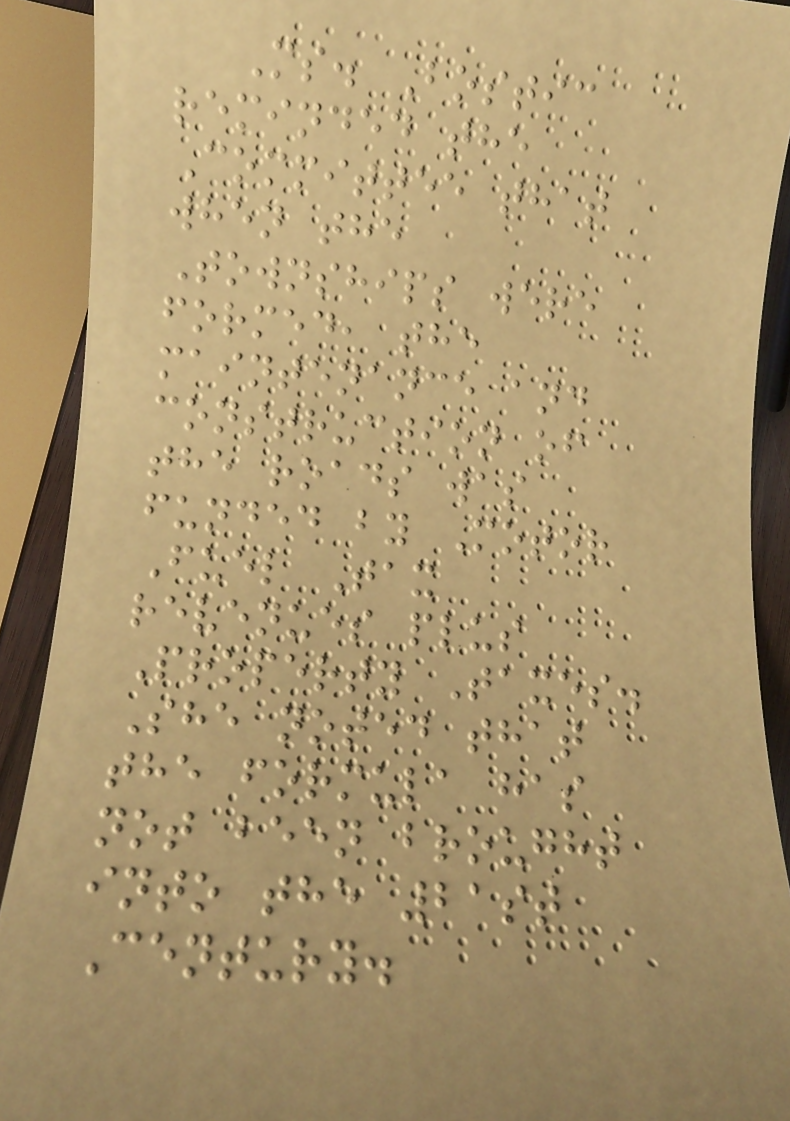Ms. Bostic
reminded the
Committee that
when the
Townships were
formed, the
maintenance and
construction of
the roads was
funded by Motor
Fuel Tax
revenues plus
Property Taxes.
She noted that
the formula has
not been brought
into the 21st
Century.
